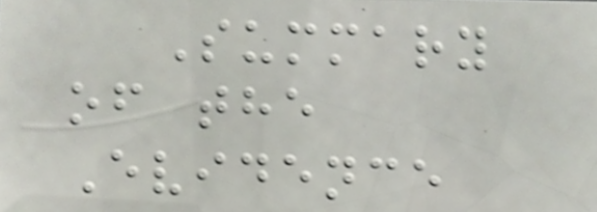Summary
of the
Evidence
